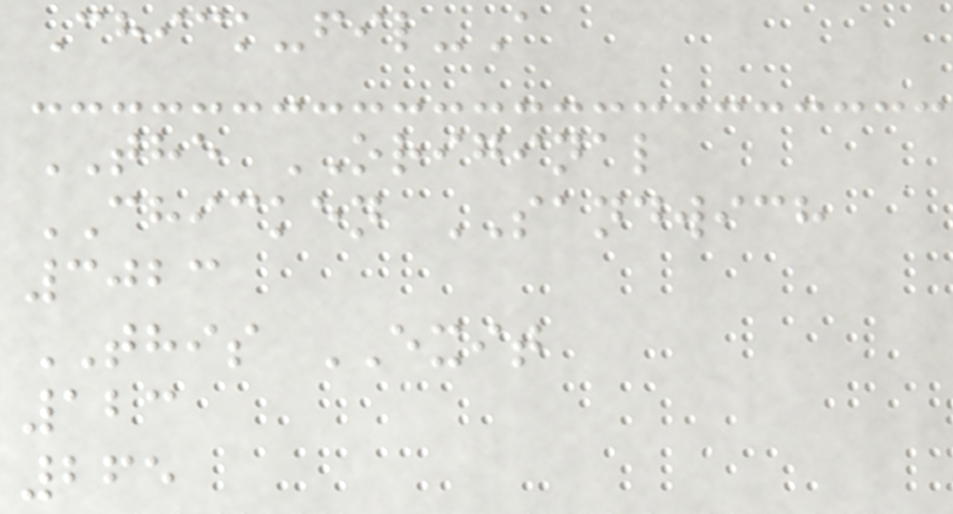Chick-fil-A
THE ORIGINAL
CHICKEN SANDWICH
3023
THIS EXIT
123
265
